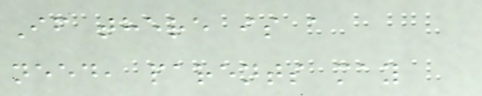If there is a
need, parents may
